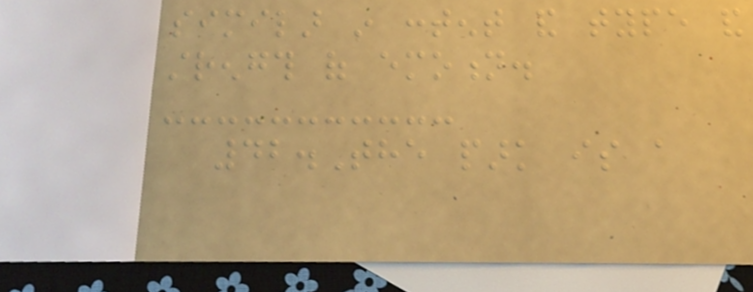similar in content and type and
strength of emotion.
42.The park is a
